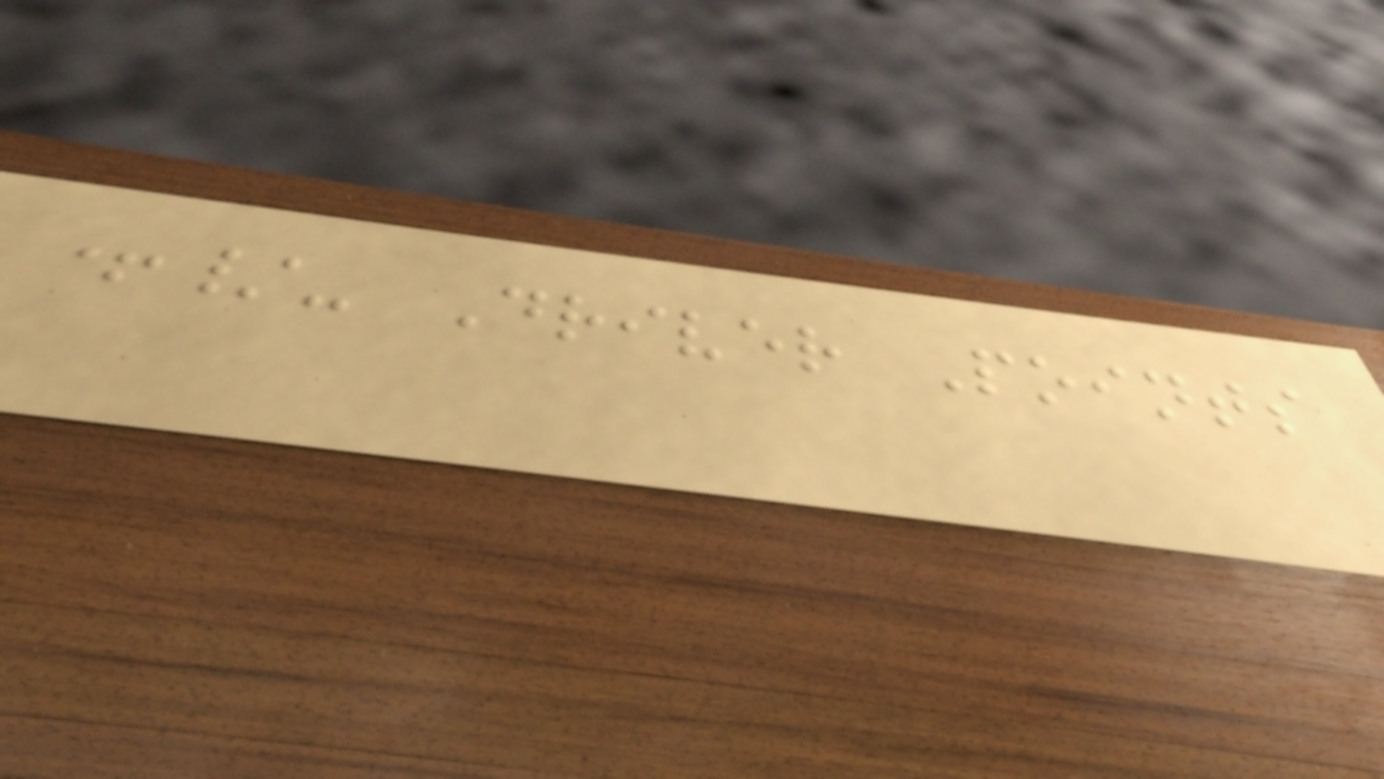+/- Driver Points
